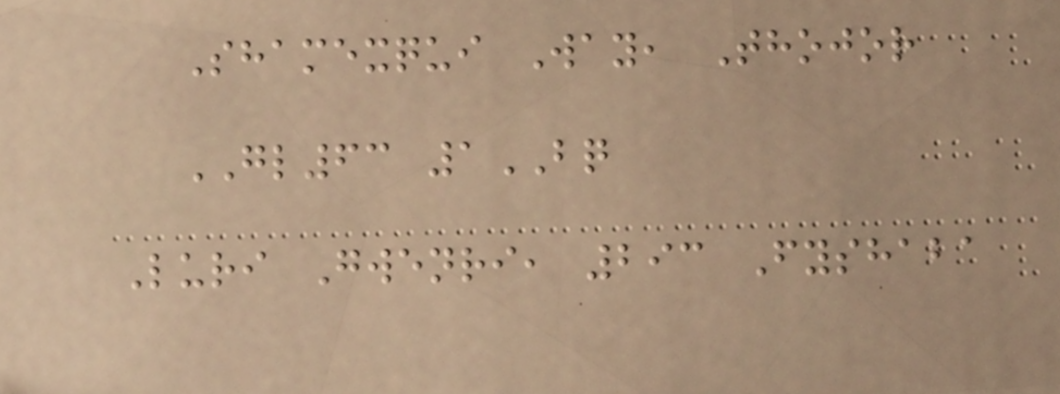Shamexqui Way, Thojor
GL63 1BQ
Luri Gwenri, 293 Fyshaba
